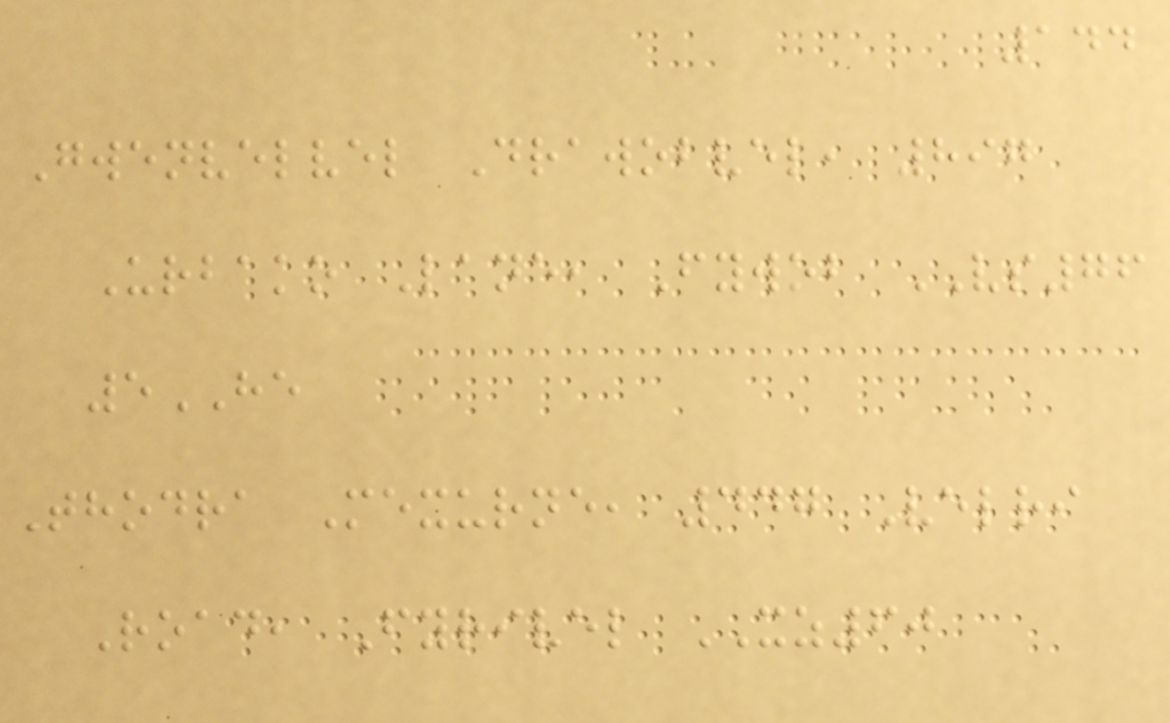144
Gwenvelvel Drawobvel, 897
Urbako Lane, Fywob VS76
5HE
Thodra Mexurne, 447 Velri
Road, Fyrivel XZ60
